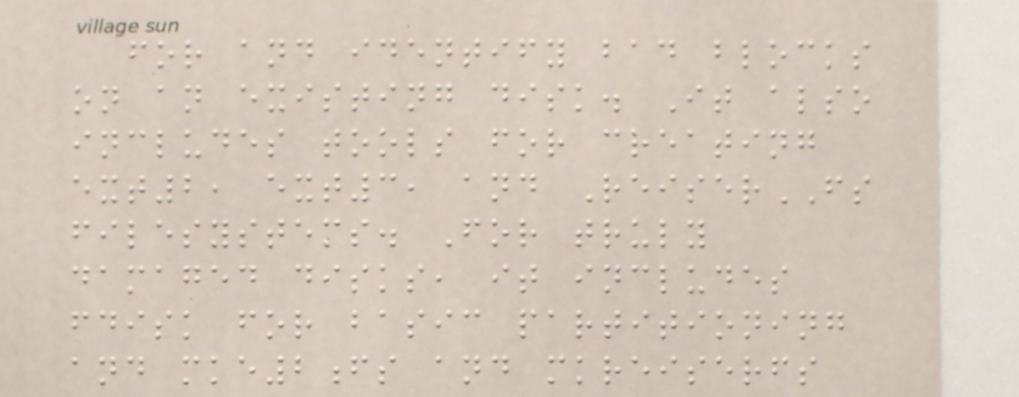for and identify bad blocks
on an existing disk. It also
includes tools for creating
ext2, ext3, and ReiserFS
filesystems. For truly
damaged disks, it includes
fdisk for basic partitioning
and mke2fs and mkreiserfs
